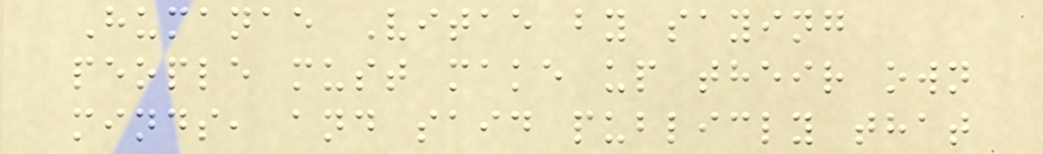Humanae Vitae by saying
people must make up their own
minds, and said publicly that
